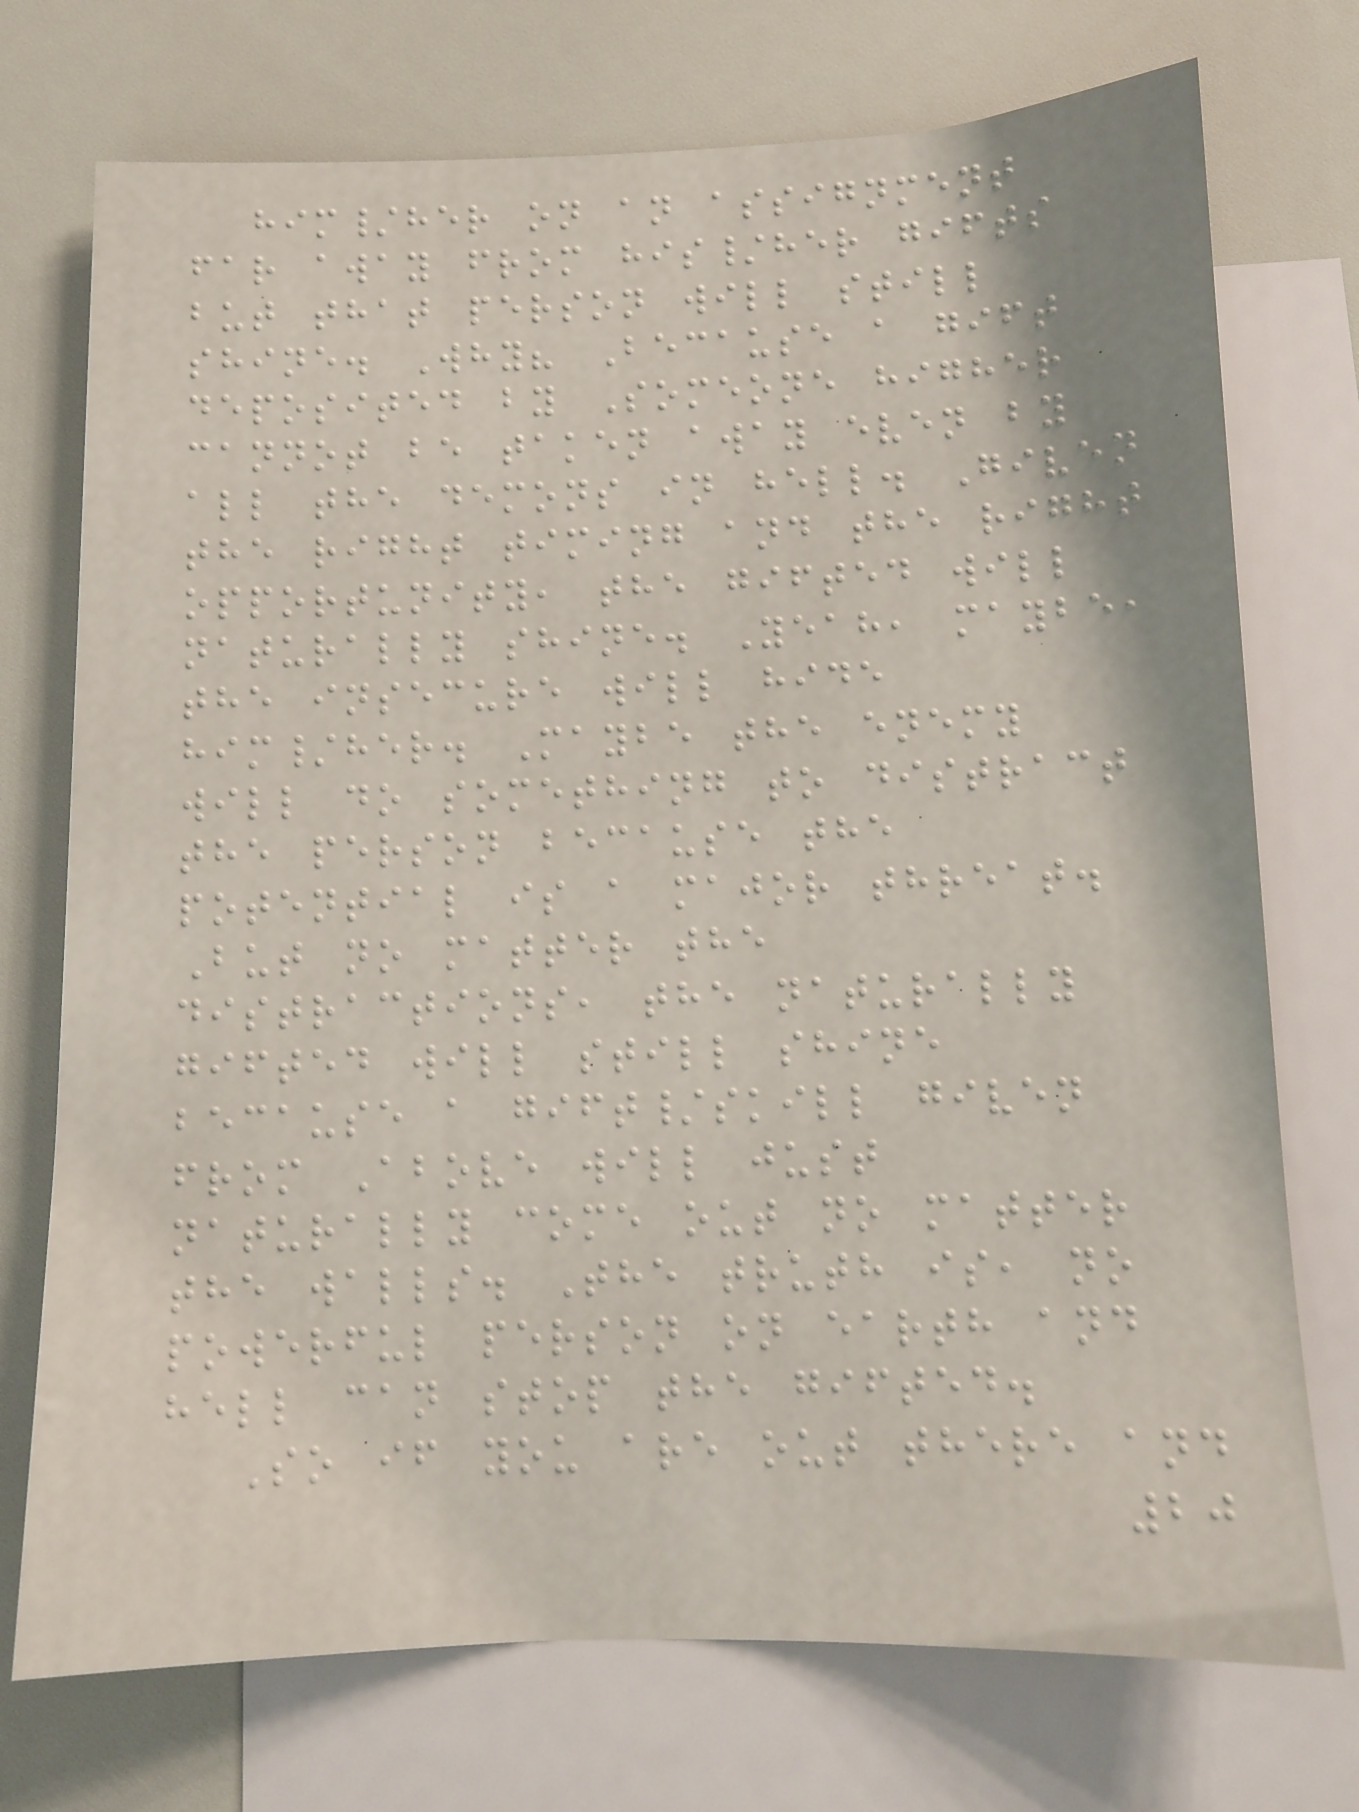him/her on an assignment
far away from his/her gifts
but that person will still
shine. Why? Because a gift
deposited by Someone higher
cannot be taken away even by
all the demons in hell. Given
the right timing and the right
opportunity, the gifted will
naturally shine. Yeah, maybe,
the insecure will hide
him/her. Maybe the enemy
will do something to distract
the person because the
potential is a major threat.
But no matter the
distractions, the naturally
gifted will still shine
because a gift/skill given
from Above will just
naturally come out no matter
the walls. The truth is, no
powerful person on earth and
hell can stop the gifted.
So if you are out there and
20
